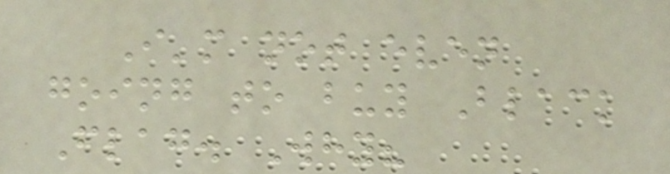I'm not even
going to buy Black
Flag. Why?
